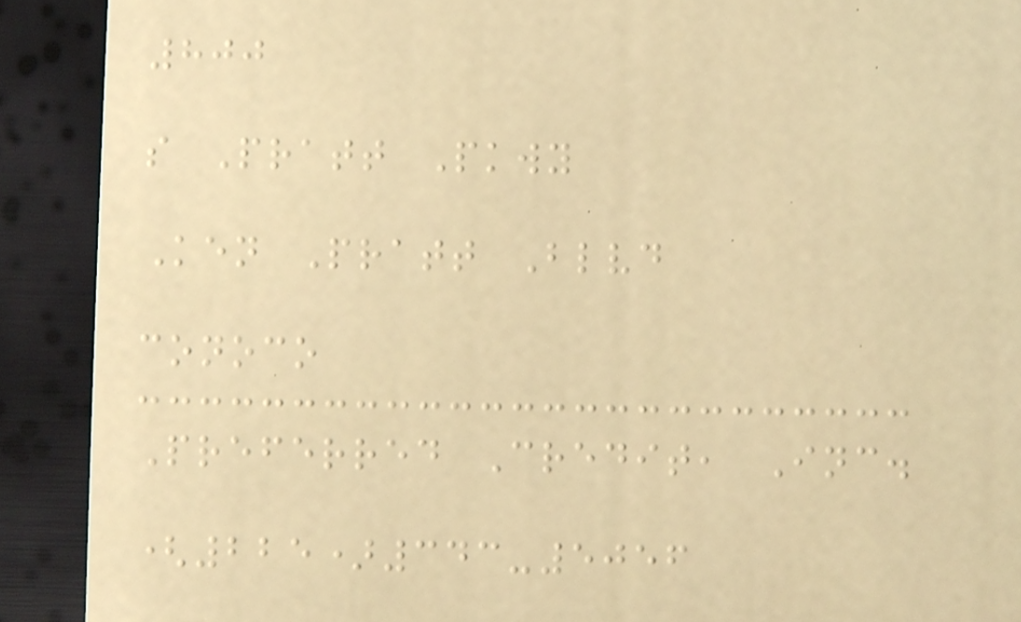800
s Pratt Pkwy
Ken Pratt Blvd
conoco
Preferred Credit, Inc.
(225)343-5056
